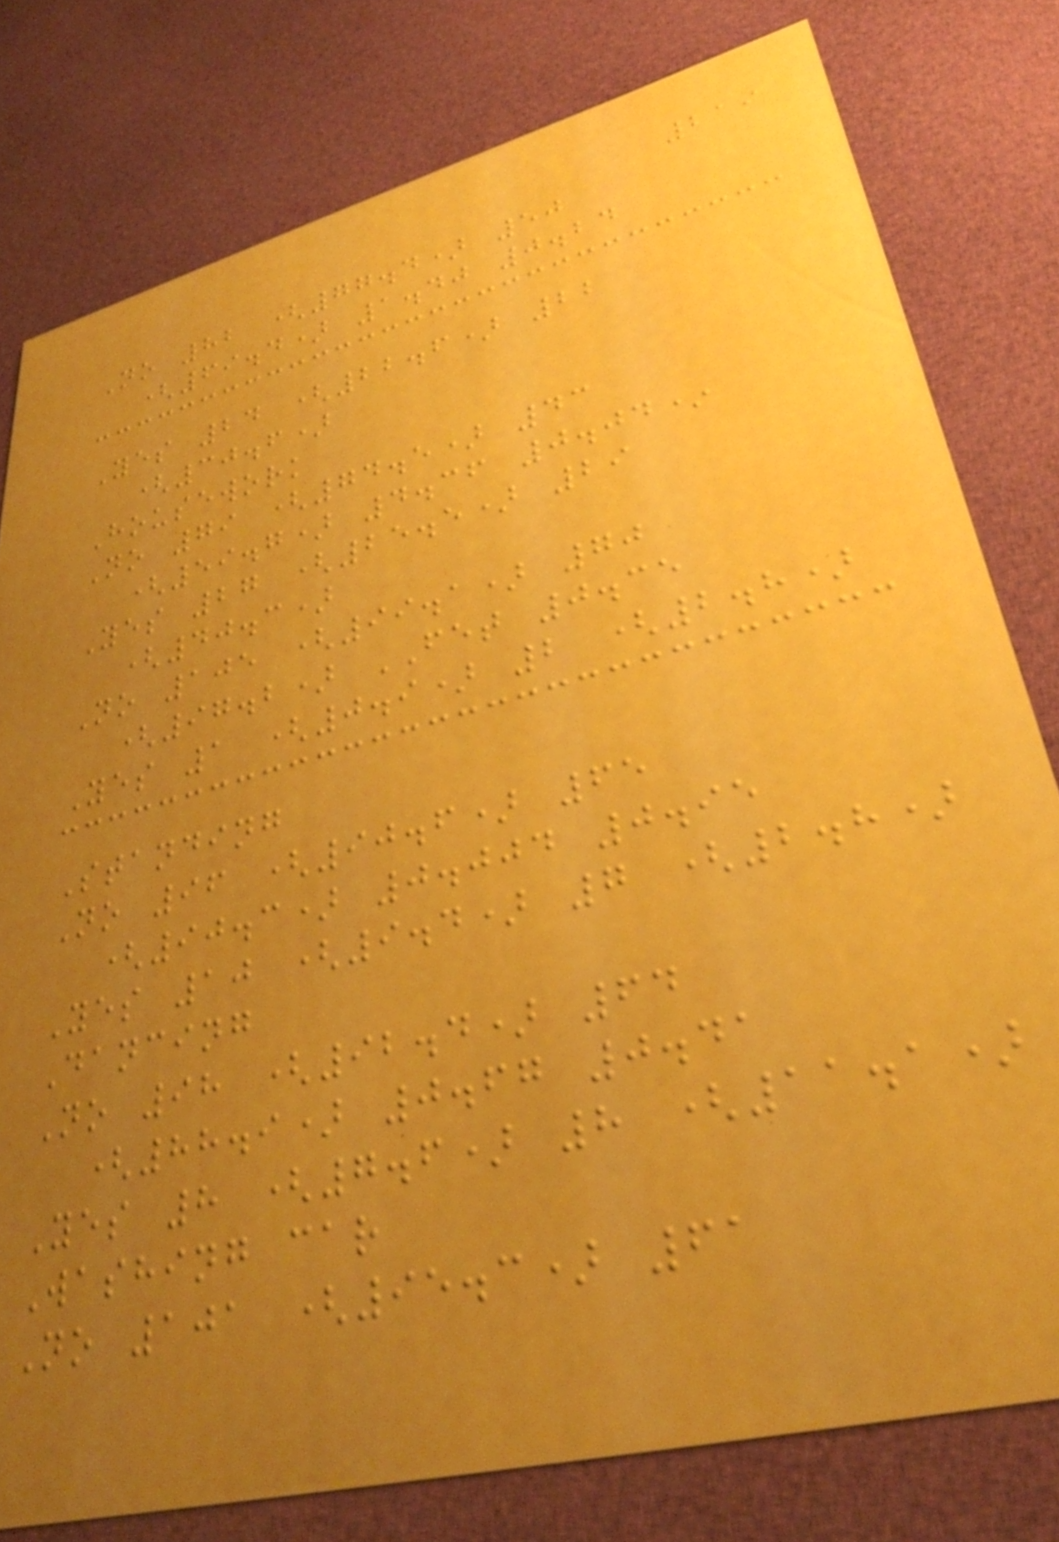219
No 82 (77.4) 50
(69.4) 1.40 0.24
Yes 24 (22.6) 22
(30.6)
Housework
No 79 (74.5) 43
(59.7) 4.36 0.04*
Yes 27 (25.5) 29
(40.3)
No 105 (99.1) 70
(97.2) FET 0.35
Yes 1 (0.9) 2 (2.8)
Standing
No 96 (90.6) 65
(90.3) 0.004 0.95
Yes 10 (9.4) 7 (2.8)
Dancing
No 98 (92.4) 64
(88.9) 0.67 0.41
Yes 8 (7.6) 8 (11.1)
Washing car
No 101 (95.3) 61
